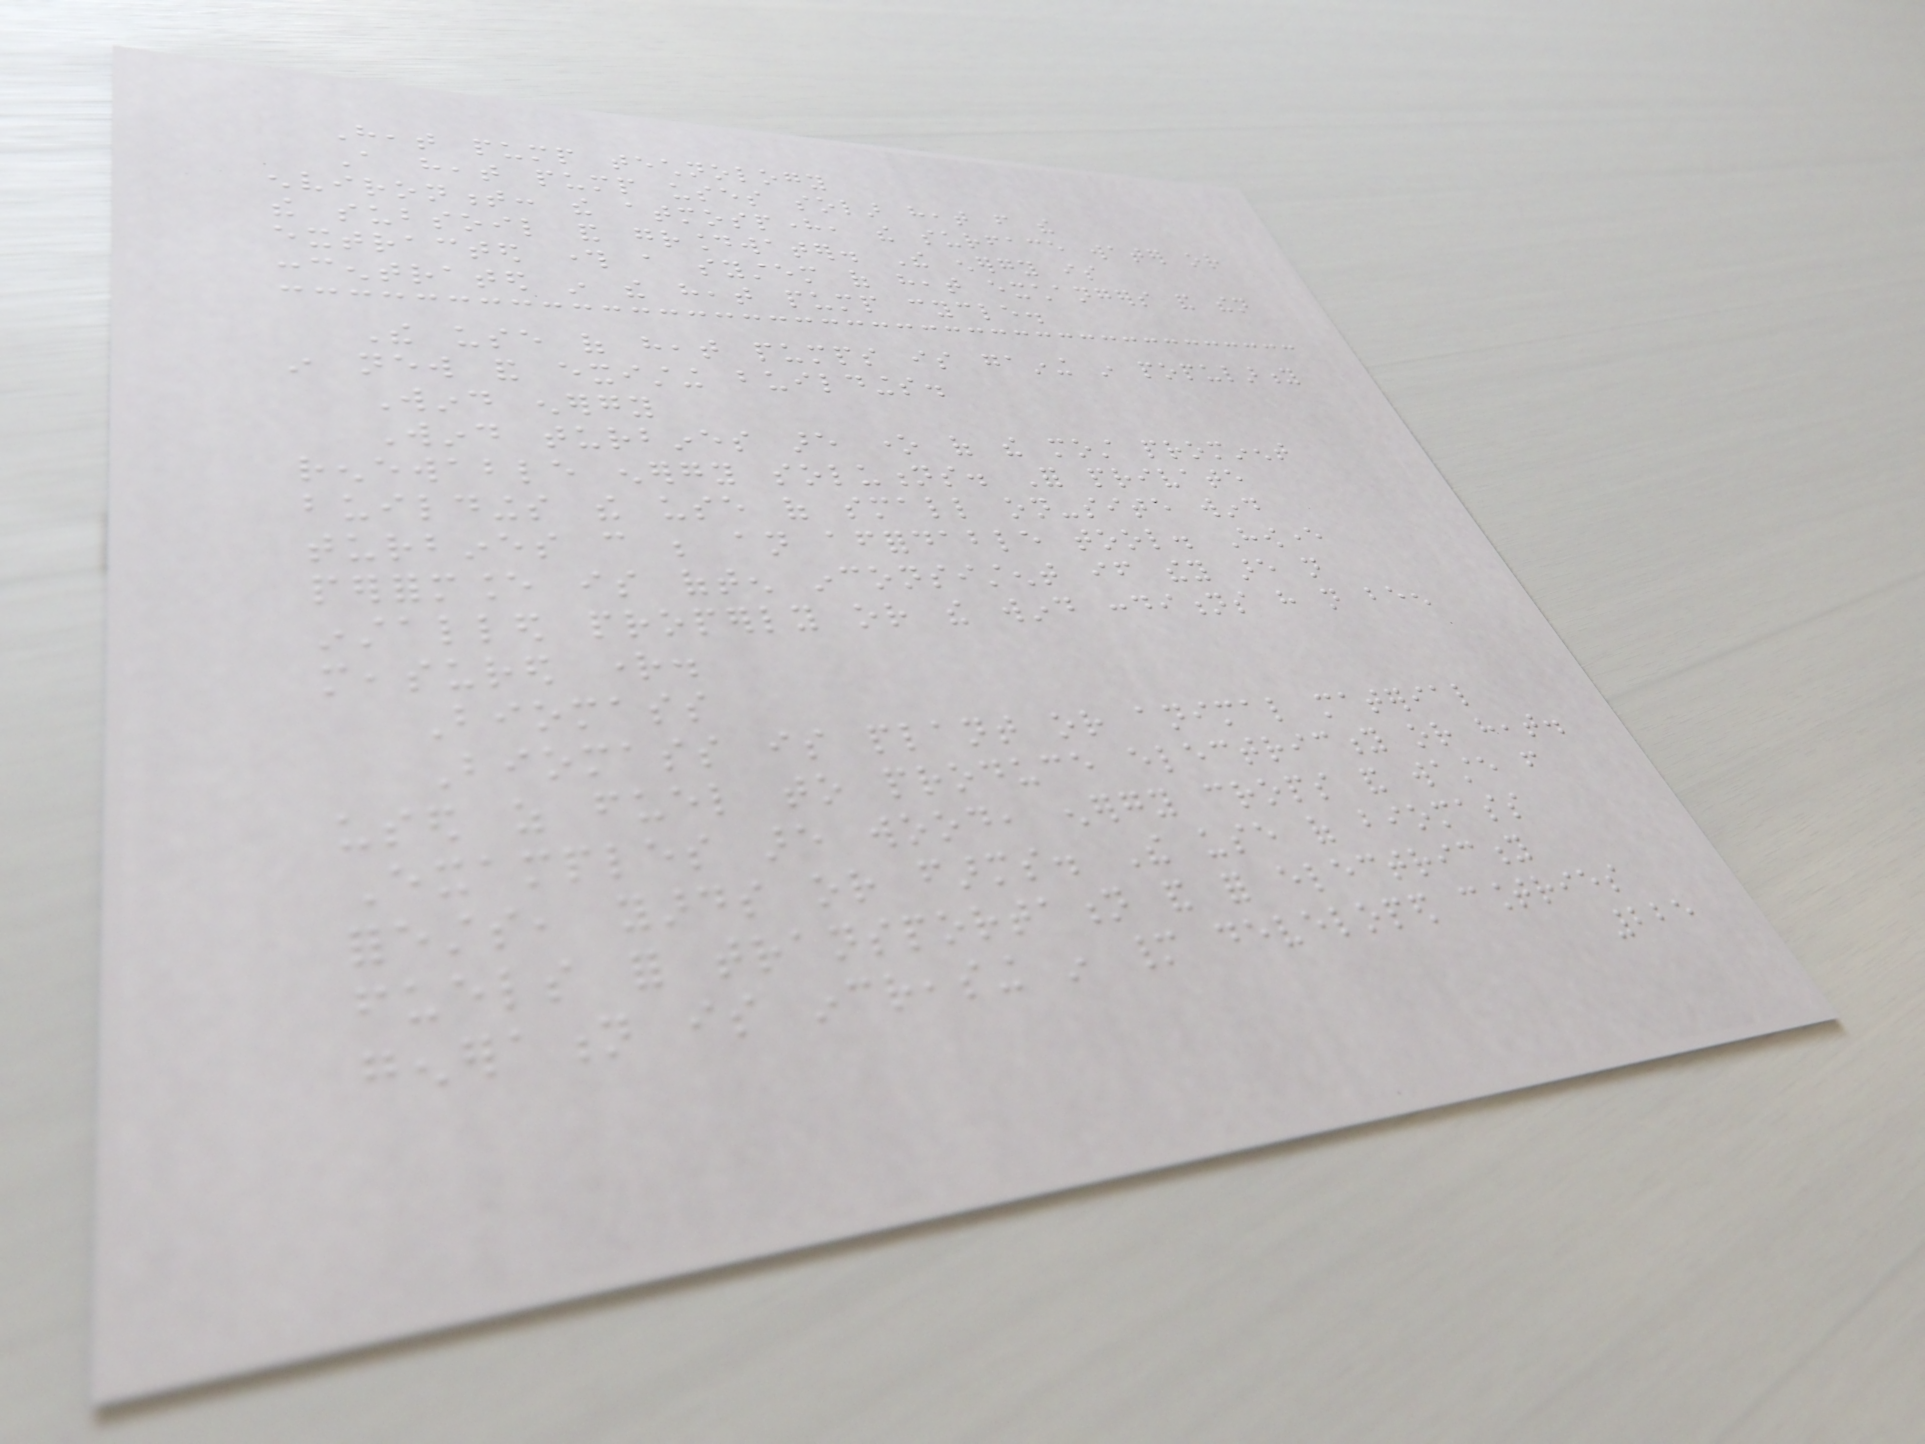Heat pump technology
A heat pump uses solar heat from the
environment: the atmosphere, the surface water or
the subsoil and groundwater. The energy is
extracted through a system of heat exchangers and then
concentrated in the heat pump cycle.
The use of heat pumps is gaining in popularity
in new and existing buildings.
Wind energy
Wind turbines are one of the most prominent
renewable energy solutions. For private
buildings the use of small on-site wind
turbines can be an affordable tool. However
performance is often inconsistent if they are not
installed properly or the wind conditions have not been
measured right.
Biomass
Biomass is plant or animal material
used as fuel to produce electricity or heat.
Examples are wood, energy crops and waste from
forests, yards or farms. The use of biomass
fuels for transportation and for electricity
generation is increasing in many developed countries
225
